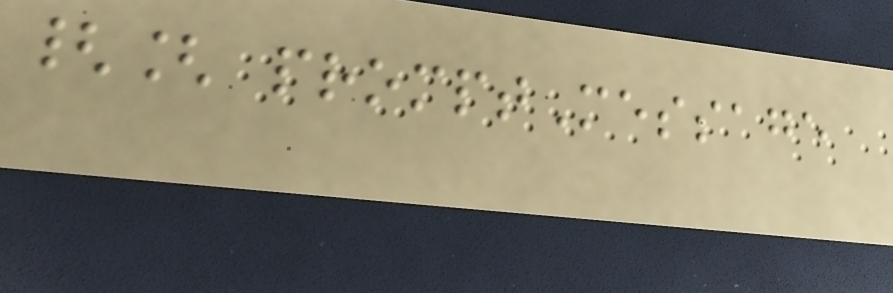{[ promptMessage
